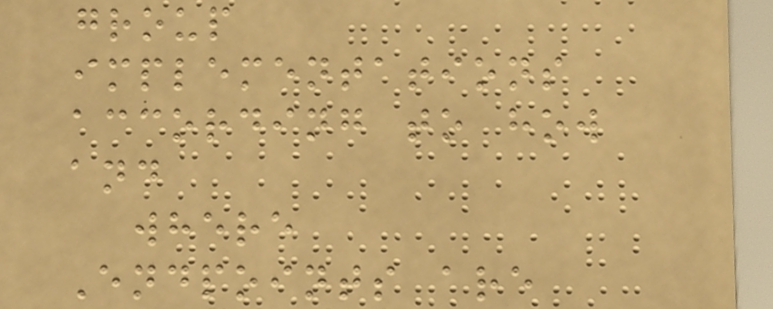group
implementations
according to how
and
where
Endpoints are
